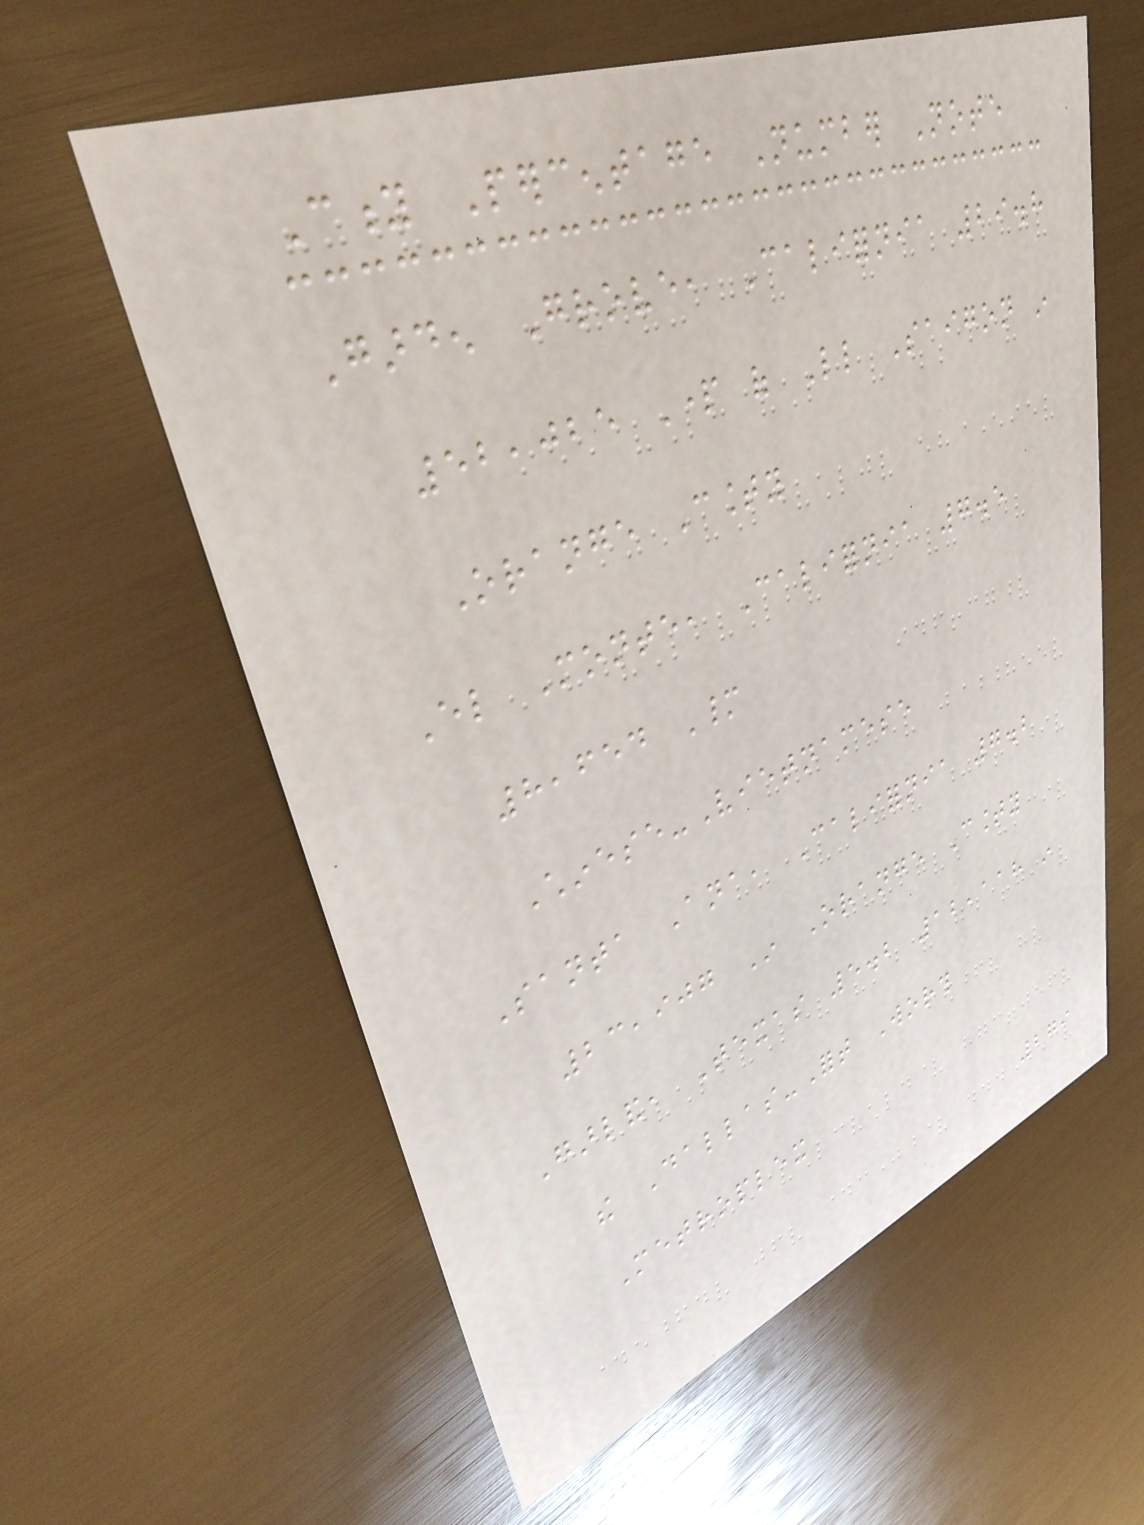City Percentage Number Note
Garden Grove, California 29.8
52,025 Part of Little Saigon in
Orange County
El Monte, California 7.5
8,654 Many
Chinese-Vietnamese
Santa Ana, California 7.2
23,907 In Orange County
Garland, Texas 5.2 12,118 in
the Dallas-Fort Worth
Metroplex
279
